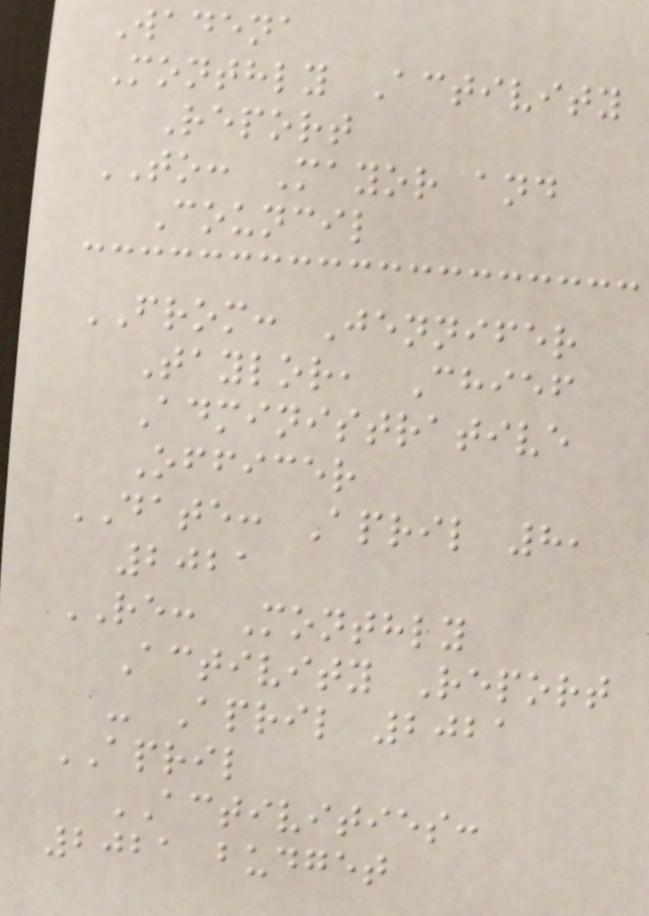Wadena
Monthly Activity
Report
TO: Mayor and
Council
FROM: Jennifer
Taylor, Chief
Administrative
Officer
DATE: April 8,
2021
RE: Monthly
Activity Report
- April 2021
APRIL
ACTIVITIES:
2021 budget
